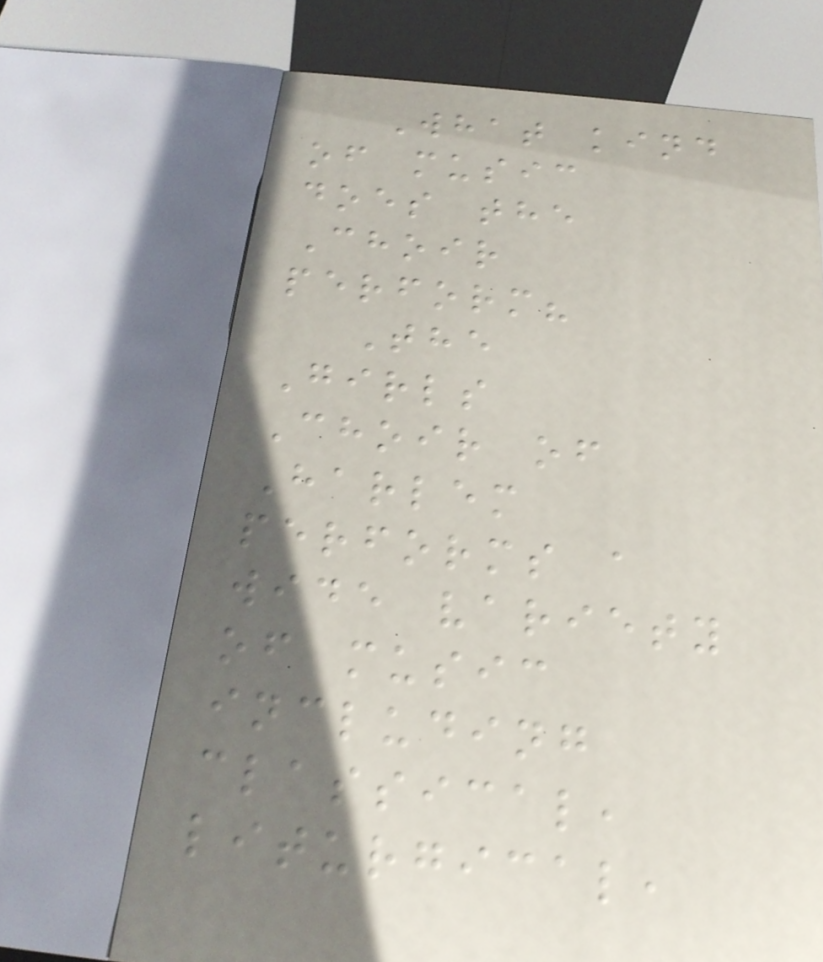What kind
of music
does the
Choir
perform?
The
Girls
Choir of
Harlem
performs a
wide variety
of music
including
classical,
liturgical,
